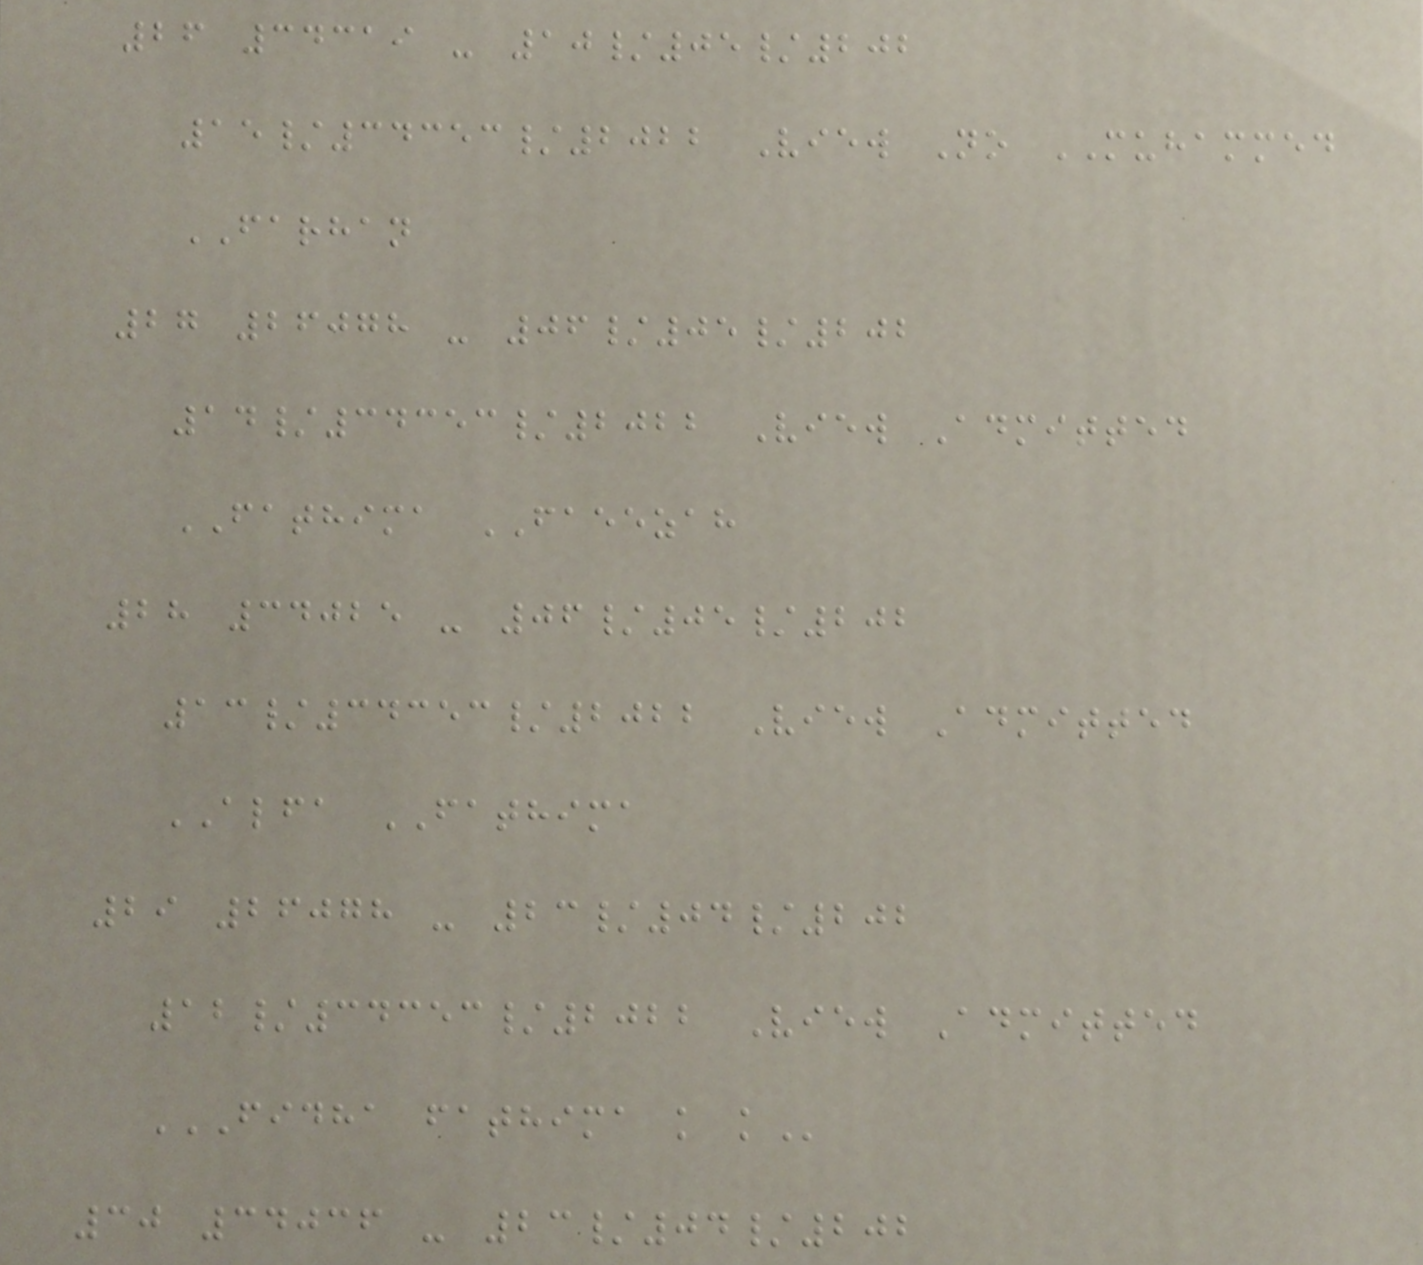26 34319 - 10/05/202
15/34353/2022 View No MUHAMMED
FARHAN
27 26078 - 06/05/202
14/34353/2022 View Admitted
FATHIMA FAEEZAH
28 34025 - 06/05/202
13/34353/2022 View Admitted
ALFA FATHIMA
29 26078 - 23/04/202
12/34353/2022 View Admitted
FIDHA FATHIMA K K
30 34036 - 23/04/202
